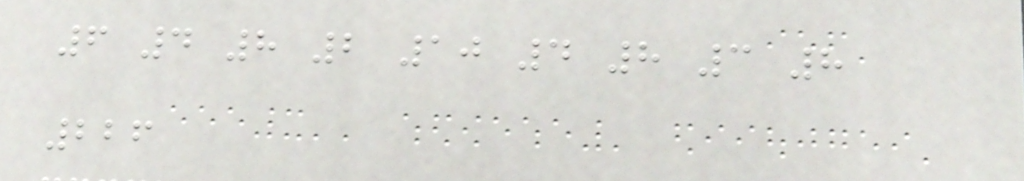6 4 8 2 10 4 8 3 8
226
